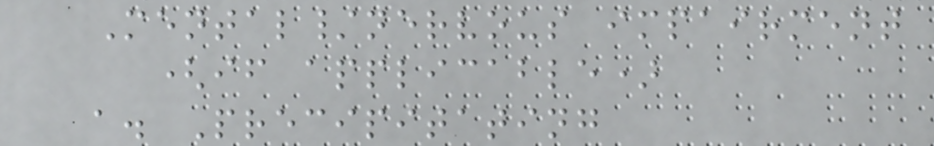Mental/nervous impairment
(if applicable)
a. Precipitating
